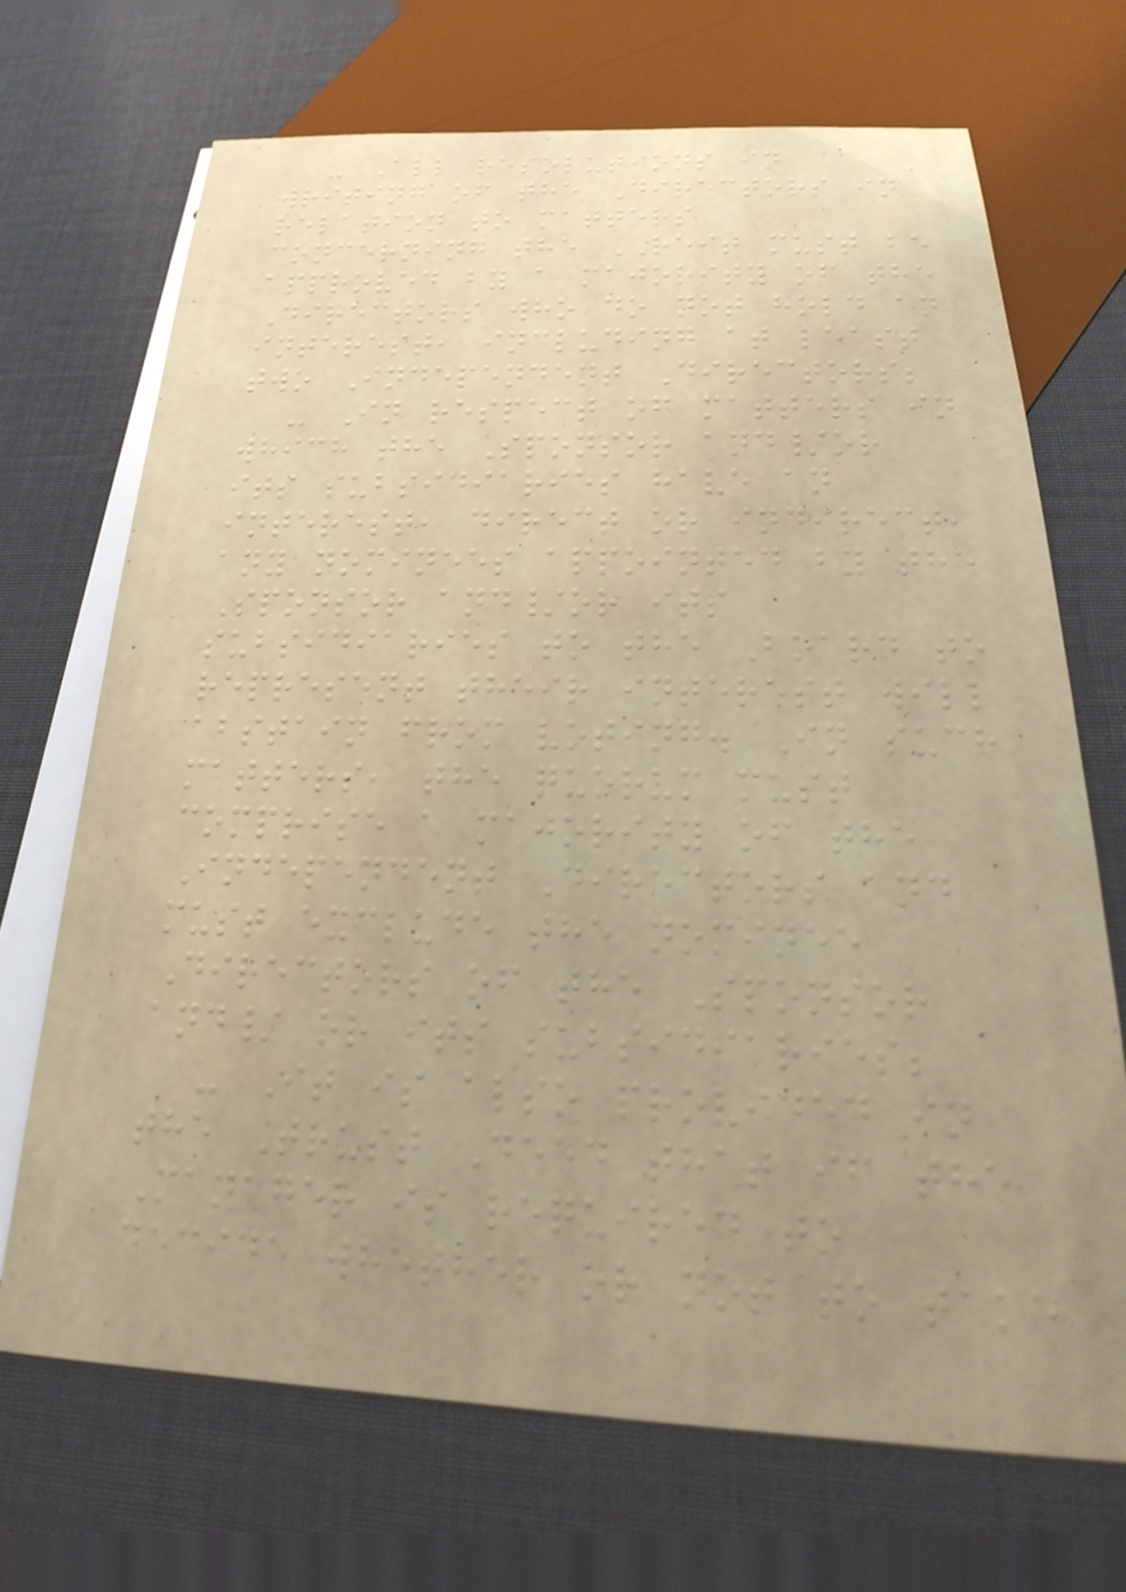- All resolutions in
writing of the Directors in
relation to matters
concerning the REIT must be
approved by a majority of the
Directors who do not hold an
interest, including at least
two Independent Directors;
- In respect of matters in
which the Sponsor and/or
its subsidiaries have an
interest, direct or indirect,
any nominees appointed by the
Sponsor and/or its
subsidiaries to the Board to
represent their interest will
abstain from voting. In such
matters, the quorum must
comprise a majority of the
Independent Directors and
must exclude the nominee
Directors of the Sponsor
and/ or its subsidiaries;
- It is also provided in
the Trust Deed that if the
Manager is required to
decide whether or not to take
